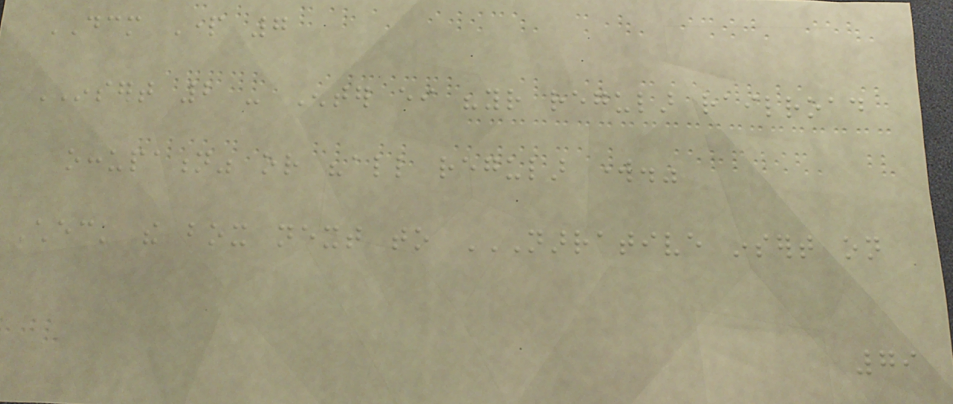DCM Part 7
INSERT 2 - Enter either "your regular railroad
occupation" or "all regular work."
Check the box next to NARRATIVE INSERT ON
79
